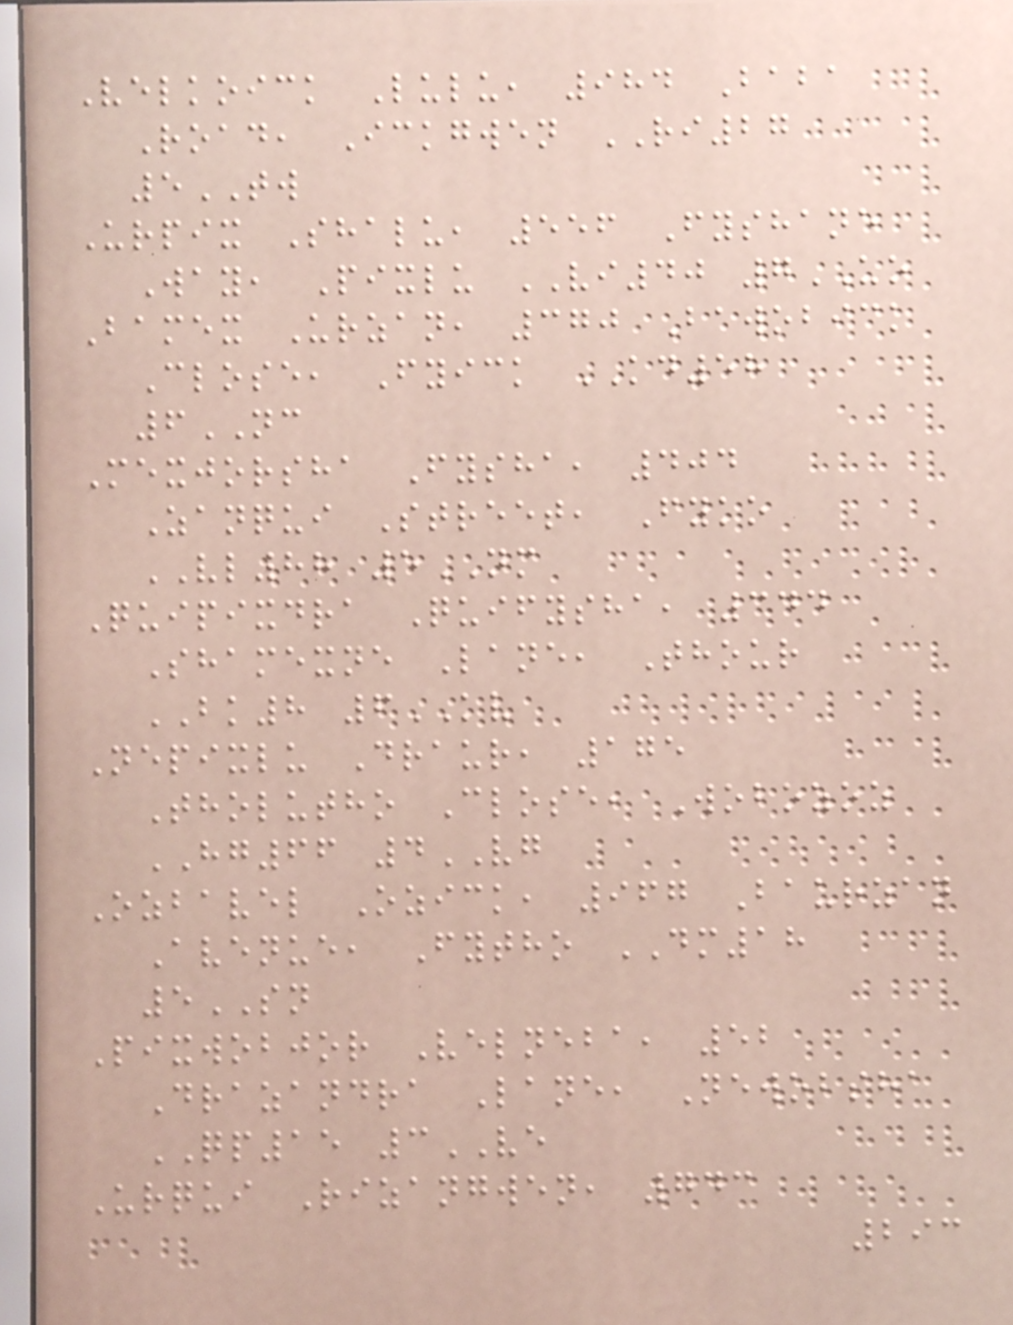Velkoick Lulu, 984 Baba
Road, Ickgwen RI27
5TW
Urpix Shalu, 556 Fyshane
Way, Pixlu VI40 7UO
Bamex Urzan, 370 Bawobick
Close, Fyick KD58
6NC
Mexjorsha Fysha, 404
Zanqui Street, Fyko
VL88 5NM
Quipixdra Quifysha, 344
Shamexne Lane, Thour
BK8 6KV
Nepixlu Draur, 175
Tholutho Close, Wobozoz
HG66 4VG
Ozbavel Ozick, 967 Baurzan
Avenue, Fytho DM18
5SN
Pixwobjor Velneba, 52
Drazandra Lane, Newobsha
QP15 3VE
Urqui Rizangwen, 743
293
